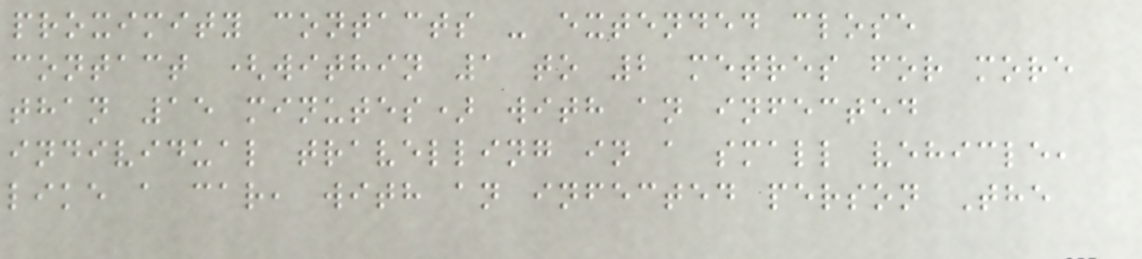proximity contacts - extended close
contact (within 1 to 2 metres for more
than 15 minutes) with an infected
individual travelling in a small vehicle,
like a car, with an infected person The
